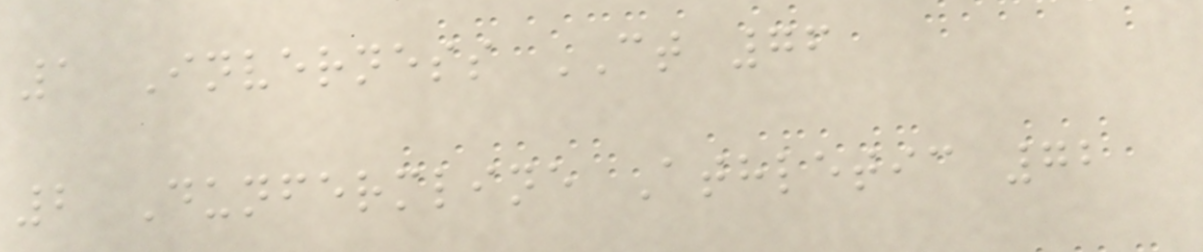1 Inverness CT 76
2 Dunfermline Athletic 72
